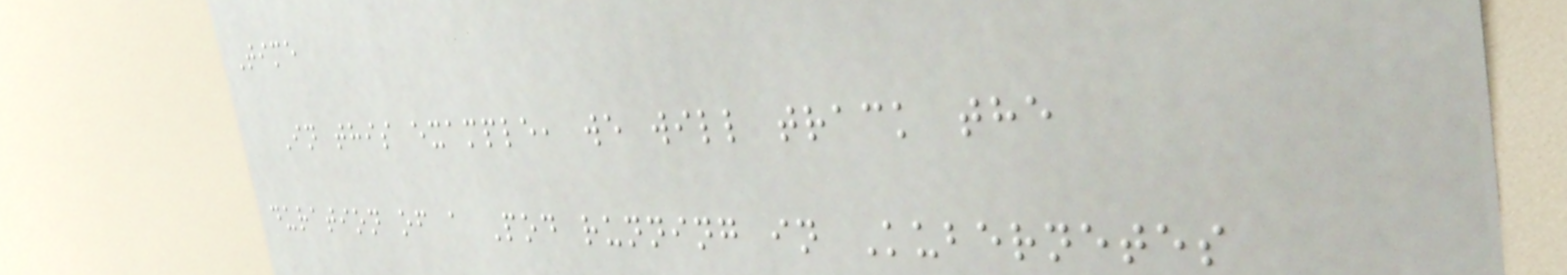Time
In this example, we will track the
duration of a Pod running in Kubernetes
